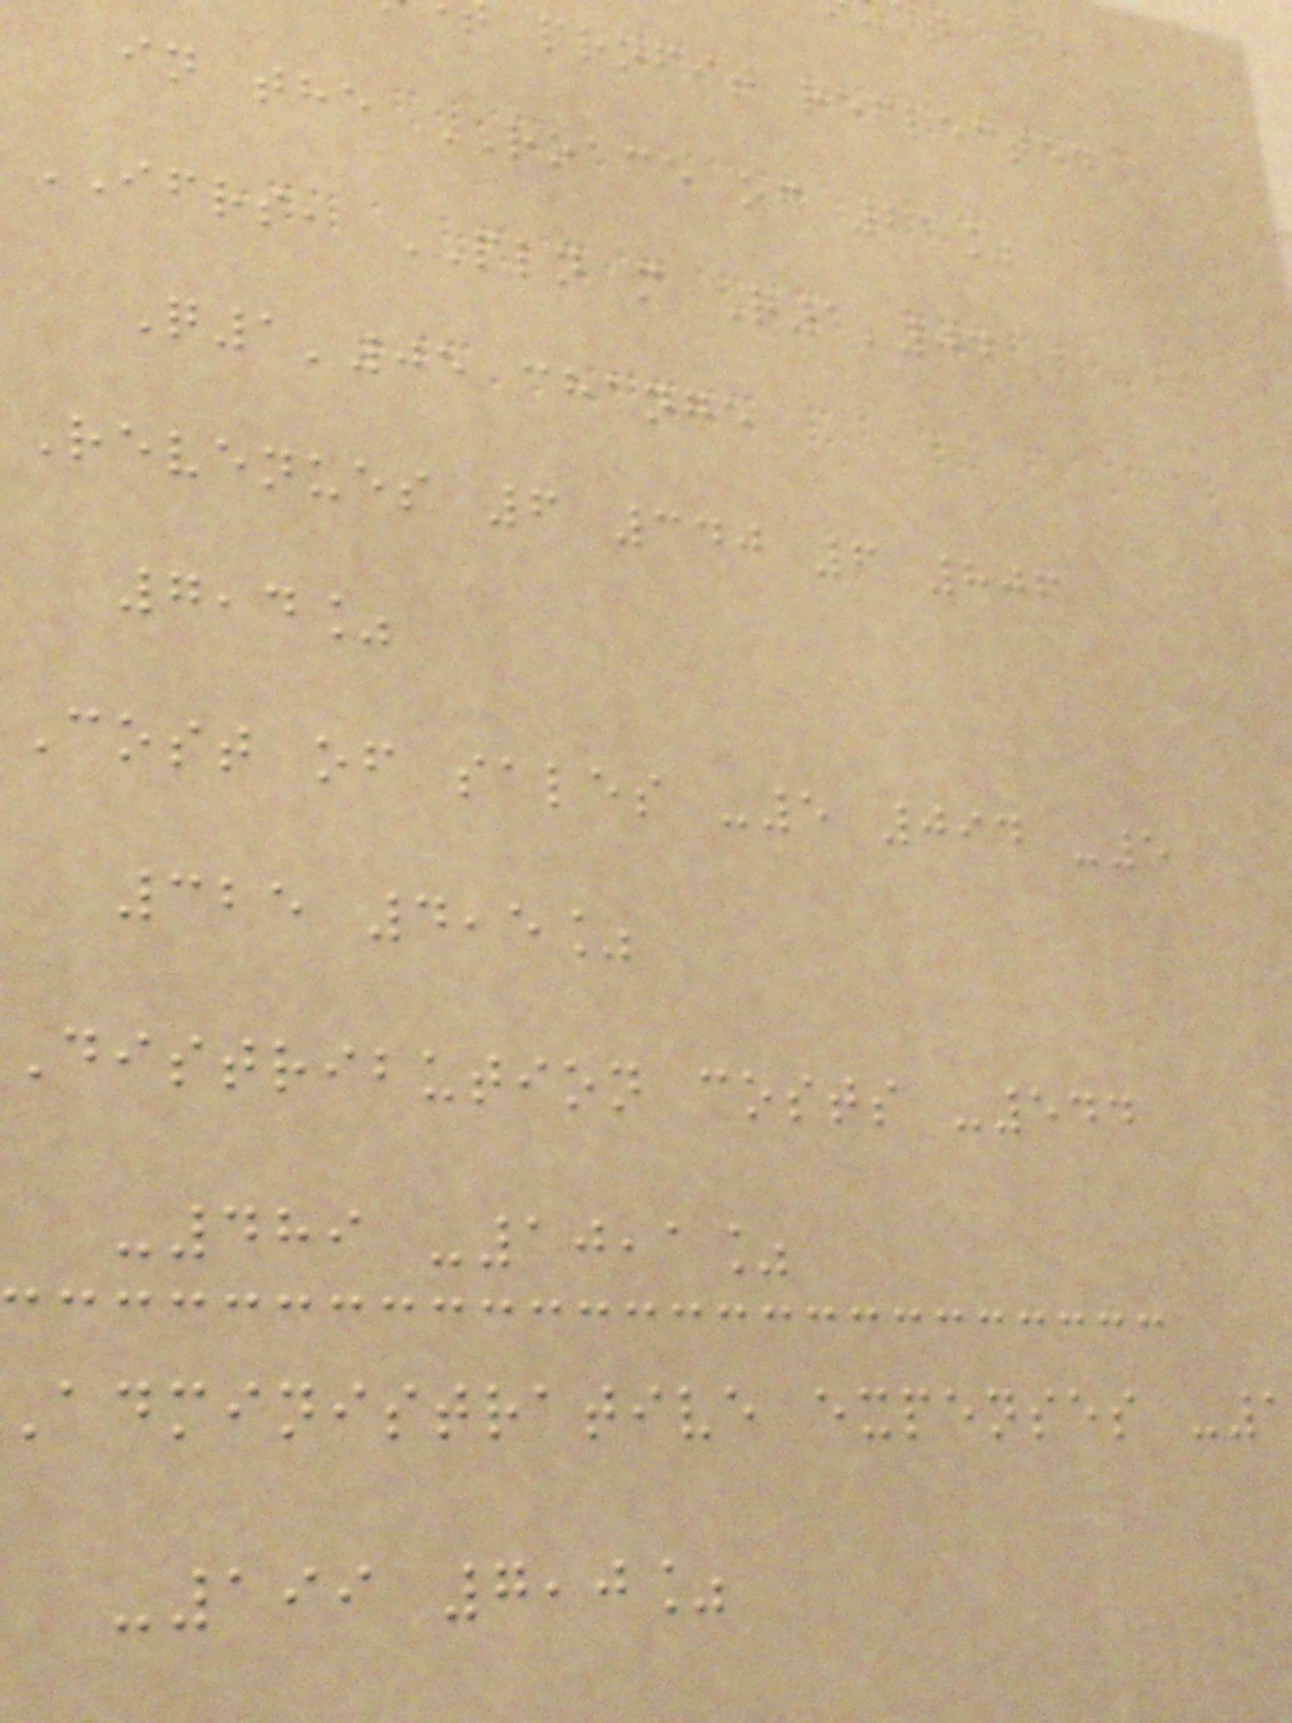profit reflected
in the ROACE of 21%
IFRS, PLN m Q1'04
Q1'05 change
Revenues 6 340 6 806
7,4%
Cost of sales -5 094 -5
325 4,5%
Distribution costs -544
-489 -10,1%
administrative expenses -
-199 7,0%
